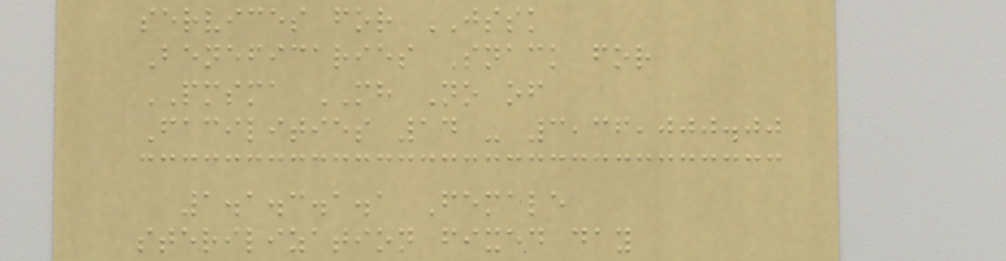services for JSSK
Beneficaries Snack for
PMSMA MH No of
Facilities 14 - 3,36,000.00
1.1.3.1.1 Female
sterilization fixed day
